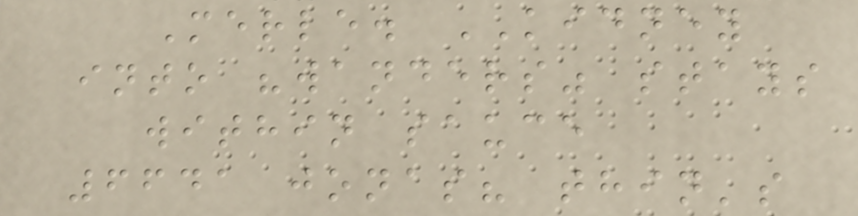Merle. KIDNEY
into "wanders" stays
within sauce
6641 jonas? thin's
